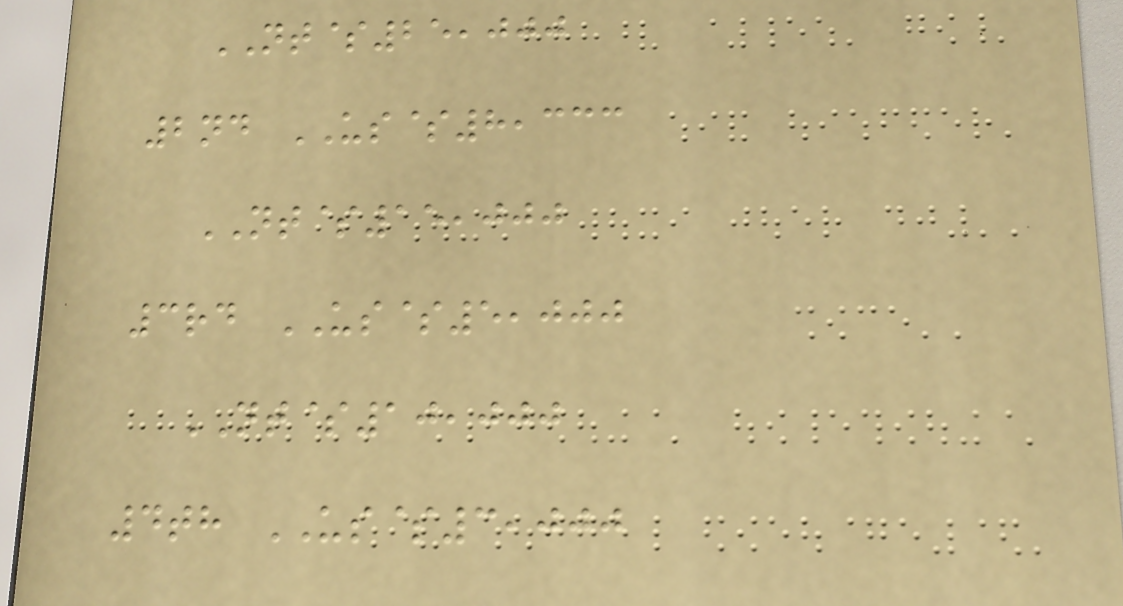NT$25,000
2nd US$8,333
NT$15,000
3rd US$5,000
NT$10,000
4th US$3,000
